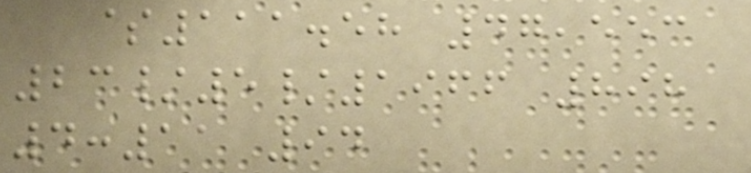$111.58 47,553
23/5/1966 898
4:11 94
